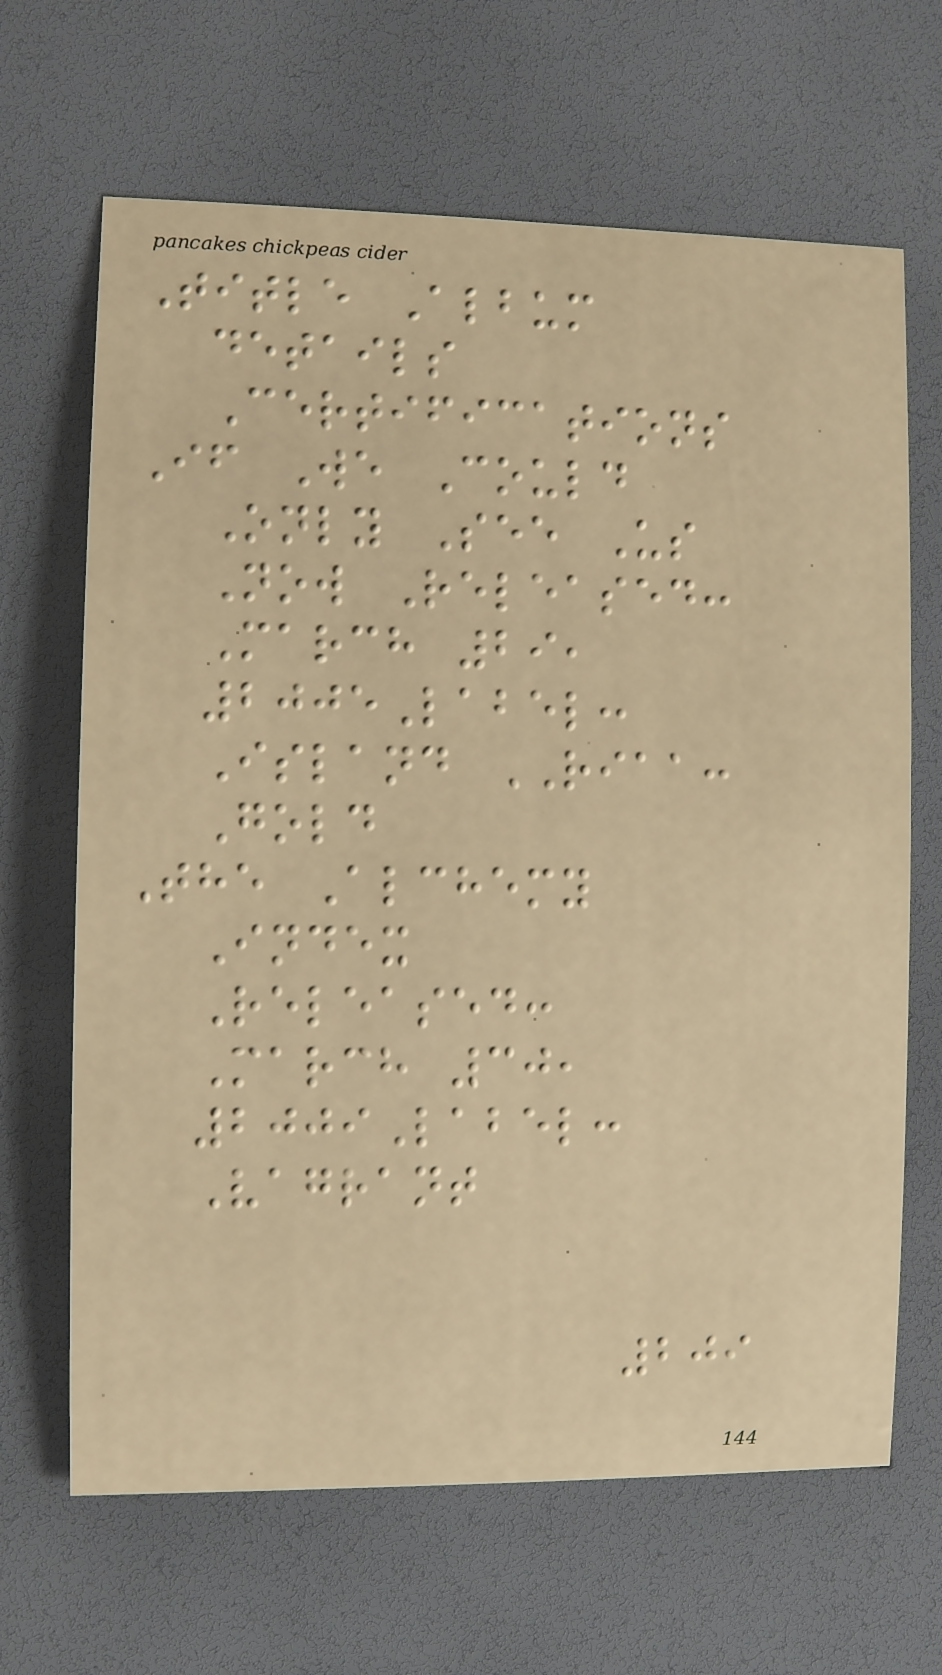Title Album
details
Certifications
If We Could
Only See Us
Now Released:
March 29,
2005Label:
Island RIAA:
Gold
The Alchemy
Index
Released:
March 30,
2009Label:
Vagrant
209
